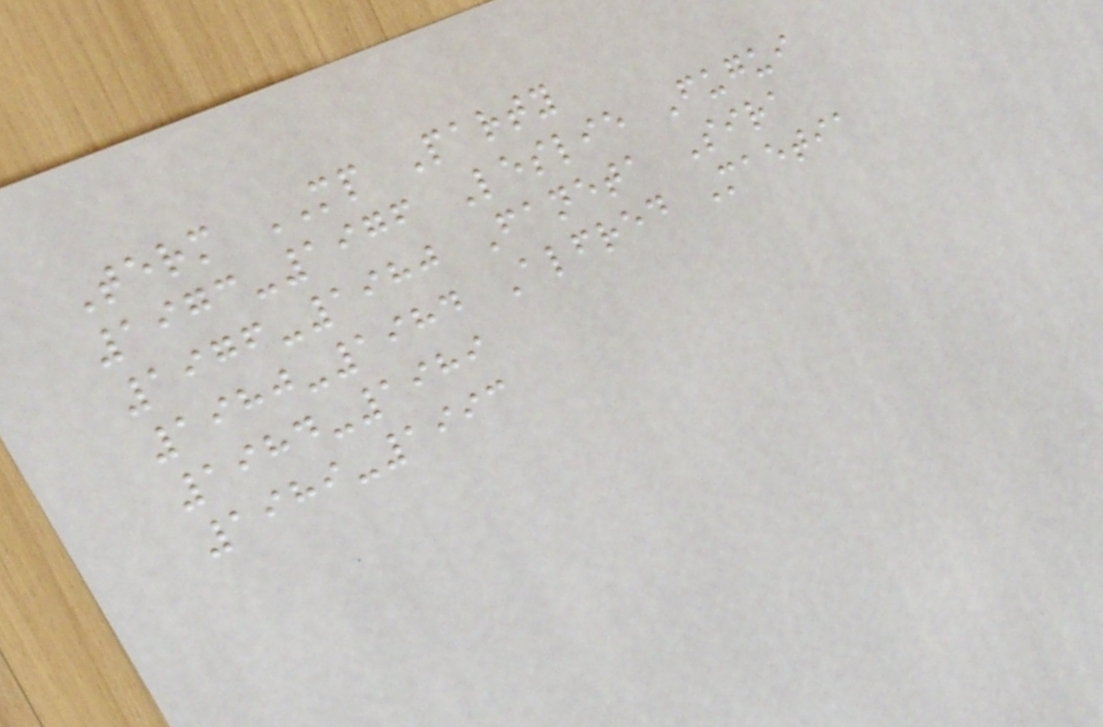Term MP Party
1973-1976 Leslie Fugui
1976-1980 Faneta Sira
1980-1984 Alfred Maetia
1984-1989
1989-1993
